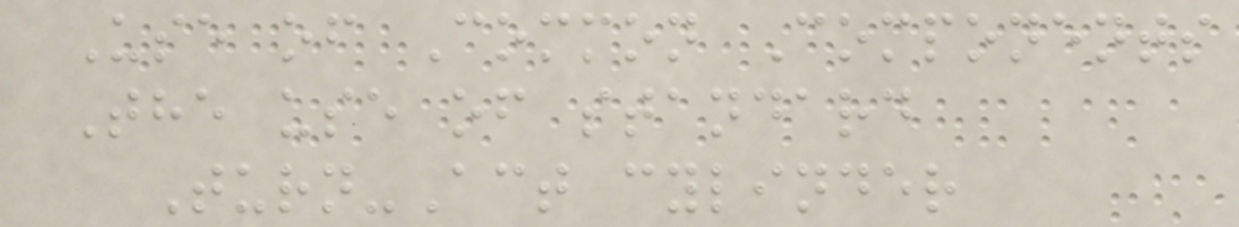Use of Common Components
The use of standard
Turn-Act cylinder
